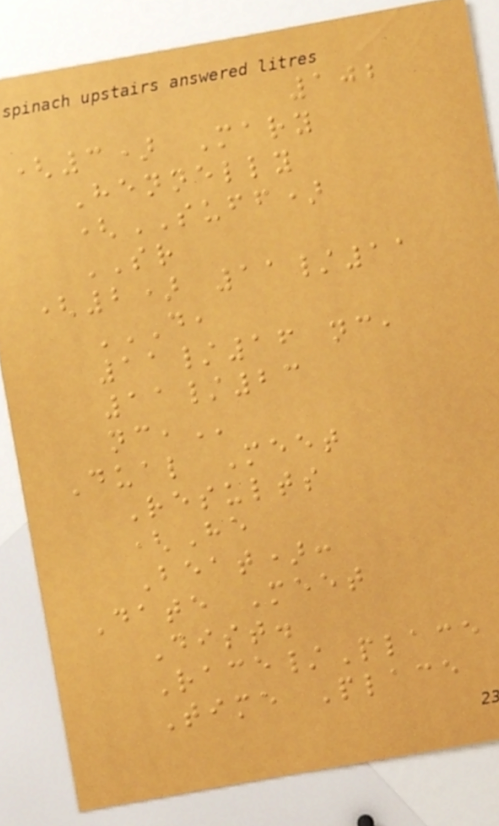102
(3) Mary
Hennelly
(SUFF)
SR
(2) 11/11
D,
11/16 NC,
11/23
NC,
Dual Meet
Results
(He
Beat):
Date Meet
Dist.
Race/Place
Time Place
